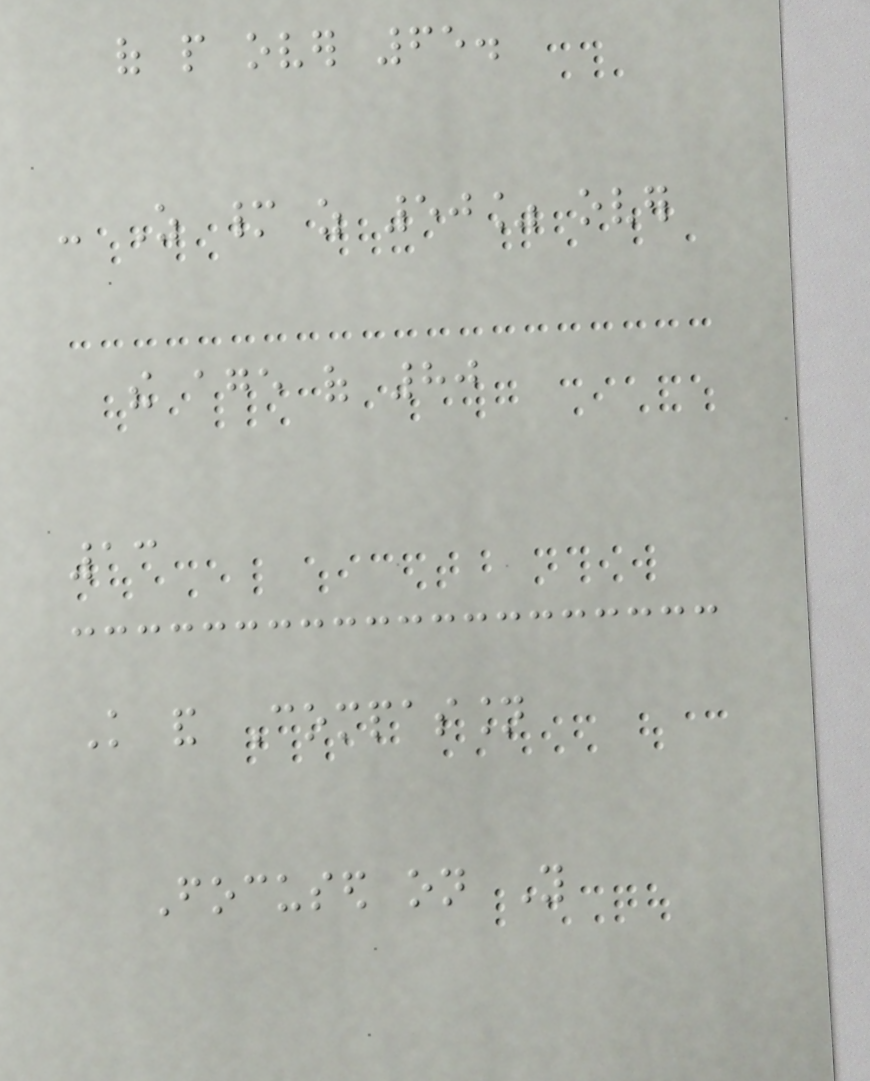of people over 65.
- As many as 50% over
the age of 80
13
Knowledge and Compassion
Focused on You
